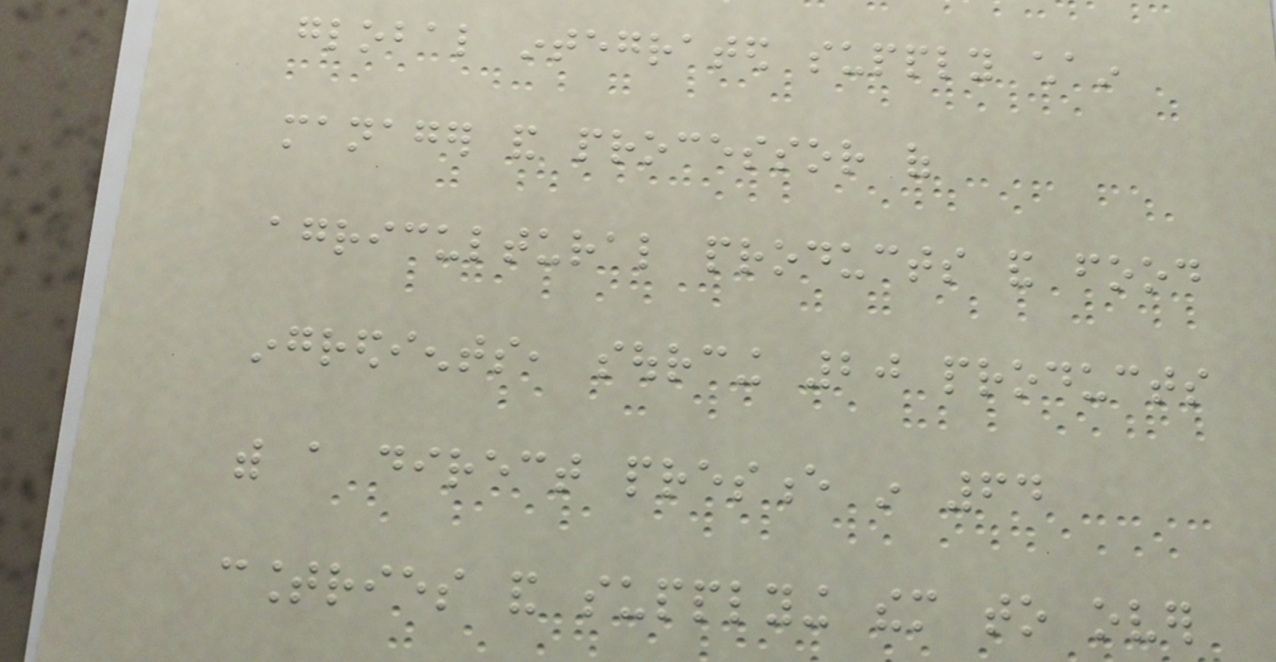global integrated supply chain
manager and processor of
agricultural products and food
ingredients, sourcing 20 products
with a direct presence in 64
countries and supplying them to over
